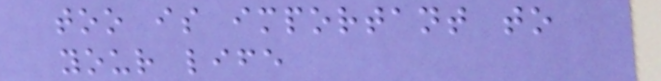too is important to
your life
